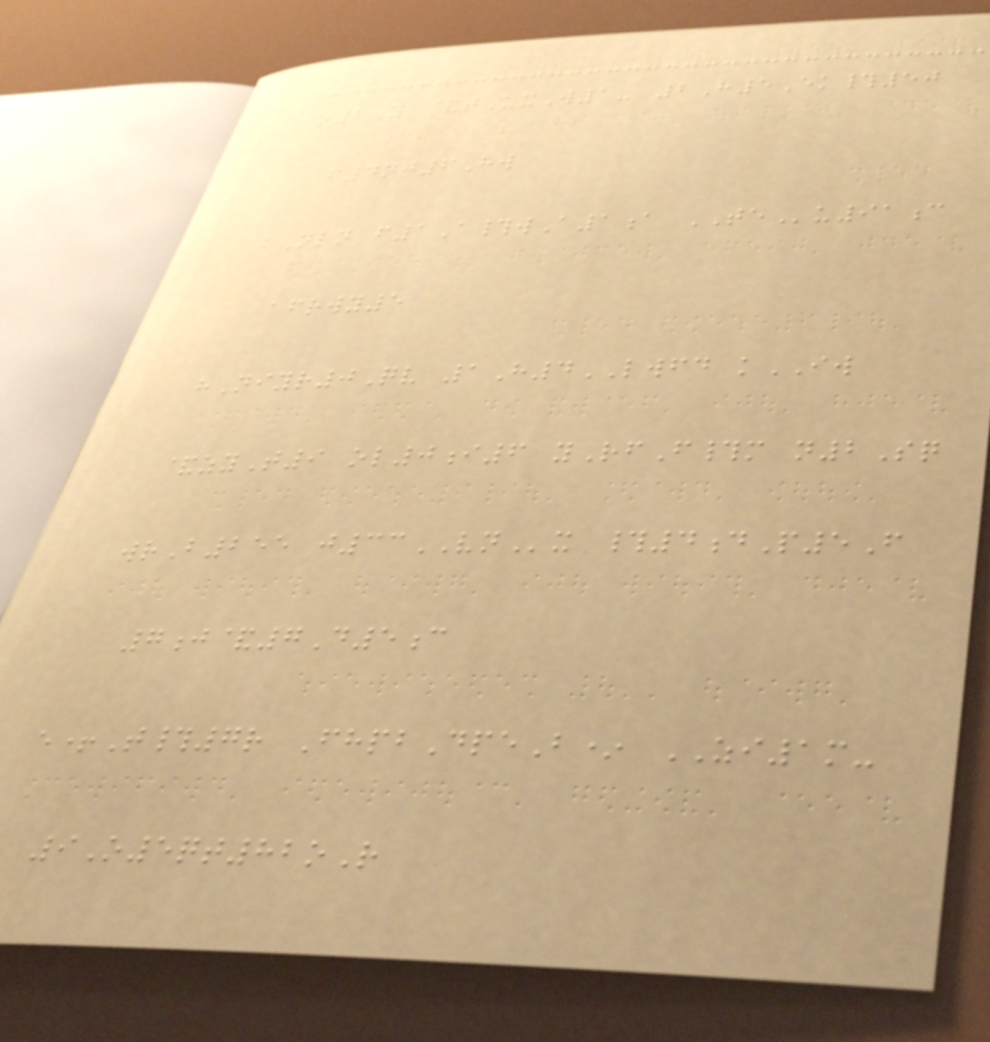o2Y &tUxW1- 2H5Ek#50
f4nj6Hw
bNln f1A#wA1a TEu91c
afrwy5
hNiyr0Qv 1H4LWFD kIW
&zyT9 ol0i6 yRfF#m n2Sq
wrB255 j33VNx #4dP5F
7j&7D5c
e+T#7r FhpbDpeB* ZI1m-
9O5qt82oR
